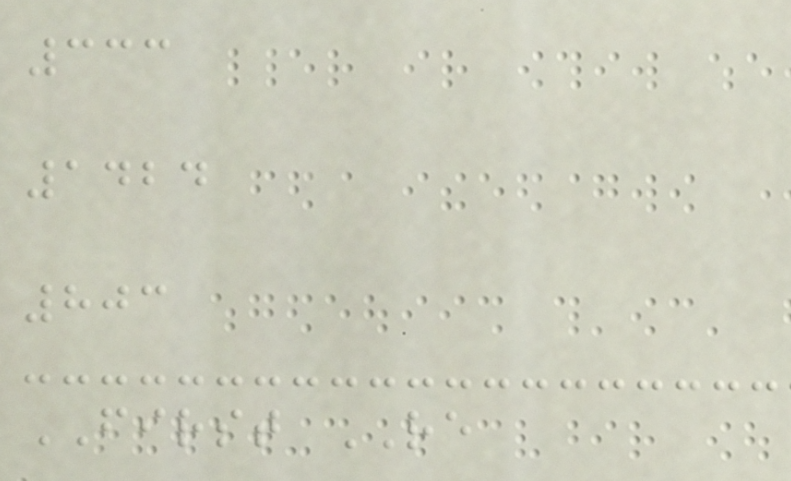333
1424
803
FIRST RE
